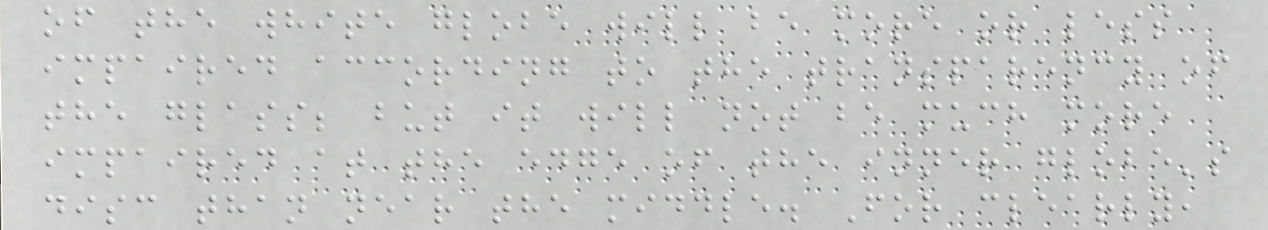of the white globe will be more or less
impaired according to the transparency of
the glass; but it will not be much more
impaired at the edge of the inner globe's
disc than near the middle. For clearly,
